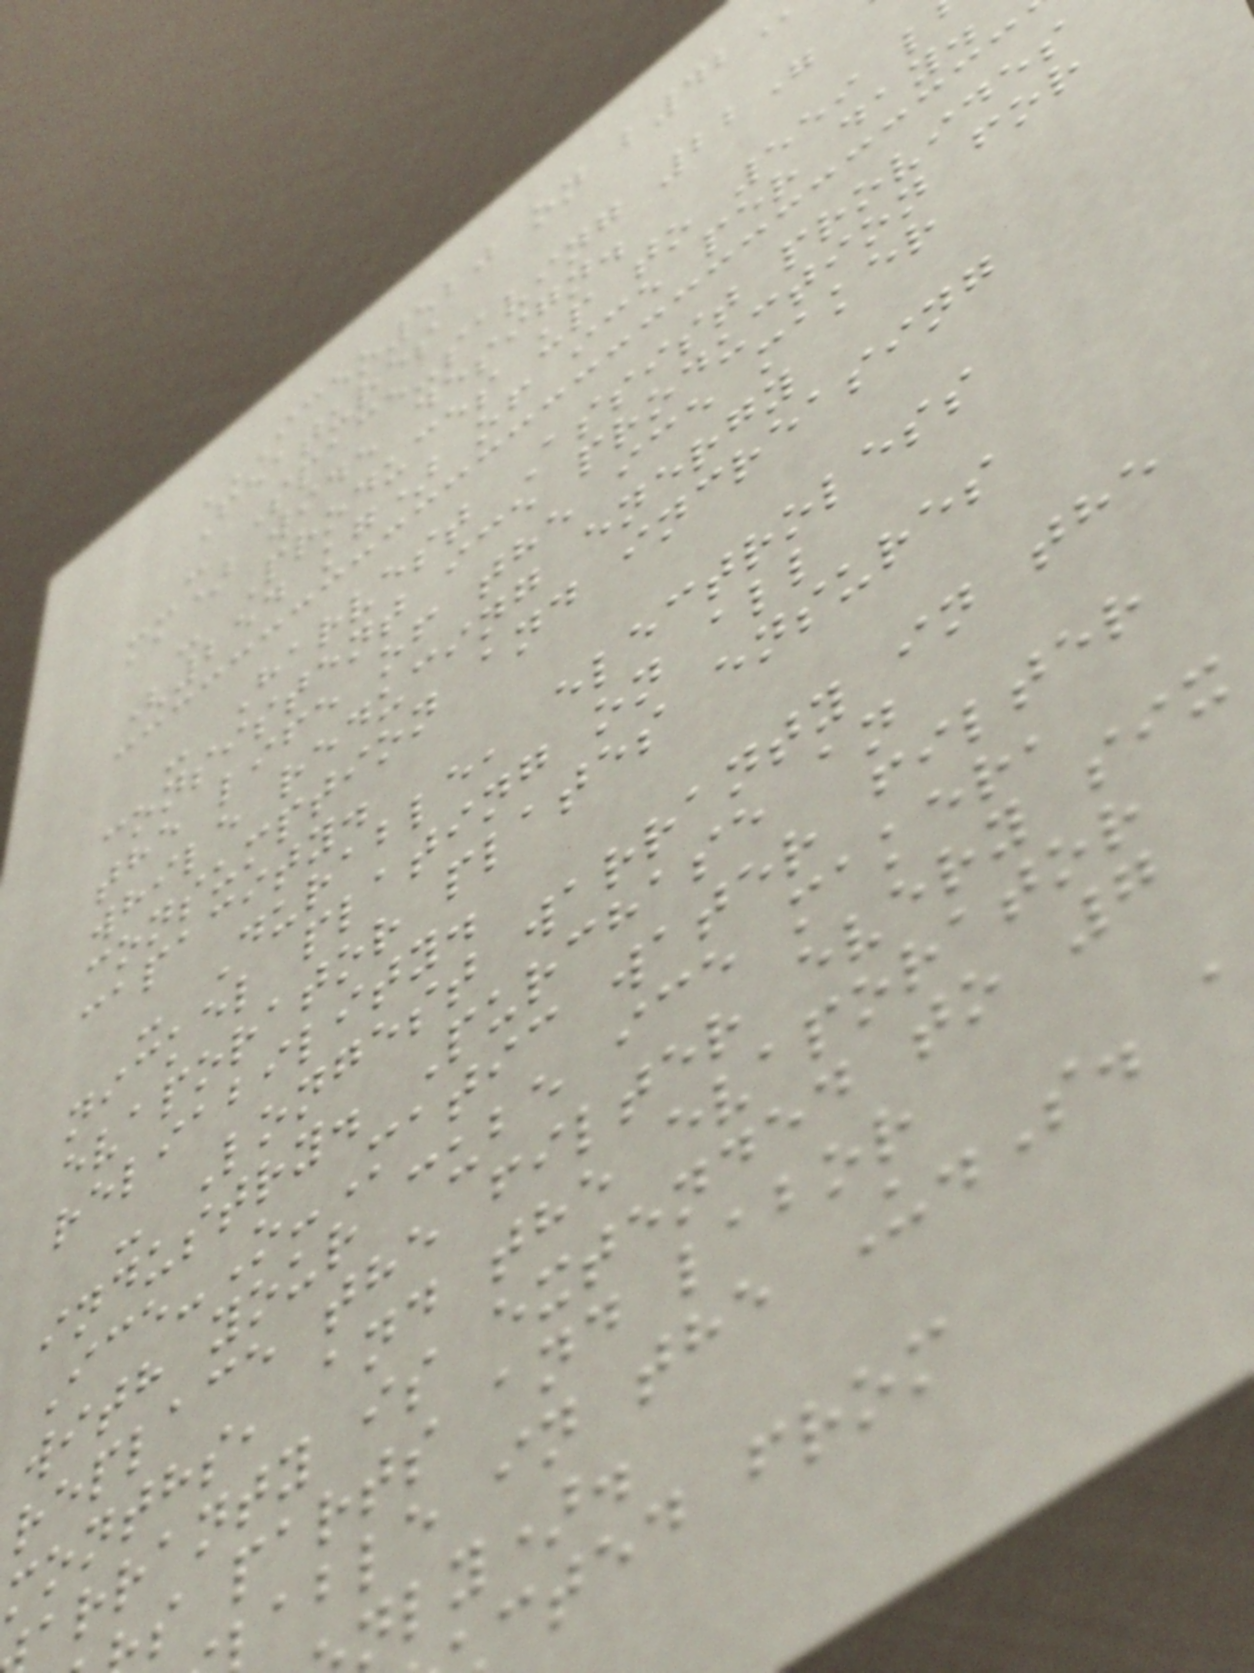Features
- Space-saving 22"
mm) wide design.
- Produces up to 559 l
(254 kg) of ice per day.
- Harvest Assist provides
consistent ice production for
the life of the ice maker
while reducing energy
consumption and increasing
capacity.
- Durable, electroless
nickel plating on all
evaporator plates ensures
reliability.
- Longest warranty in the
industry. Purchase an
Ice-O-Matic water filter
with your cube ice maker,
replace the filter every six
months, and the evaporator
arranty is extended to 7
s parts and labor
able in the U.S.
nly).
cted from
